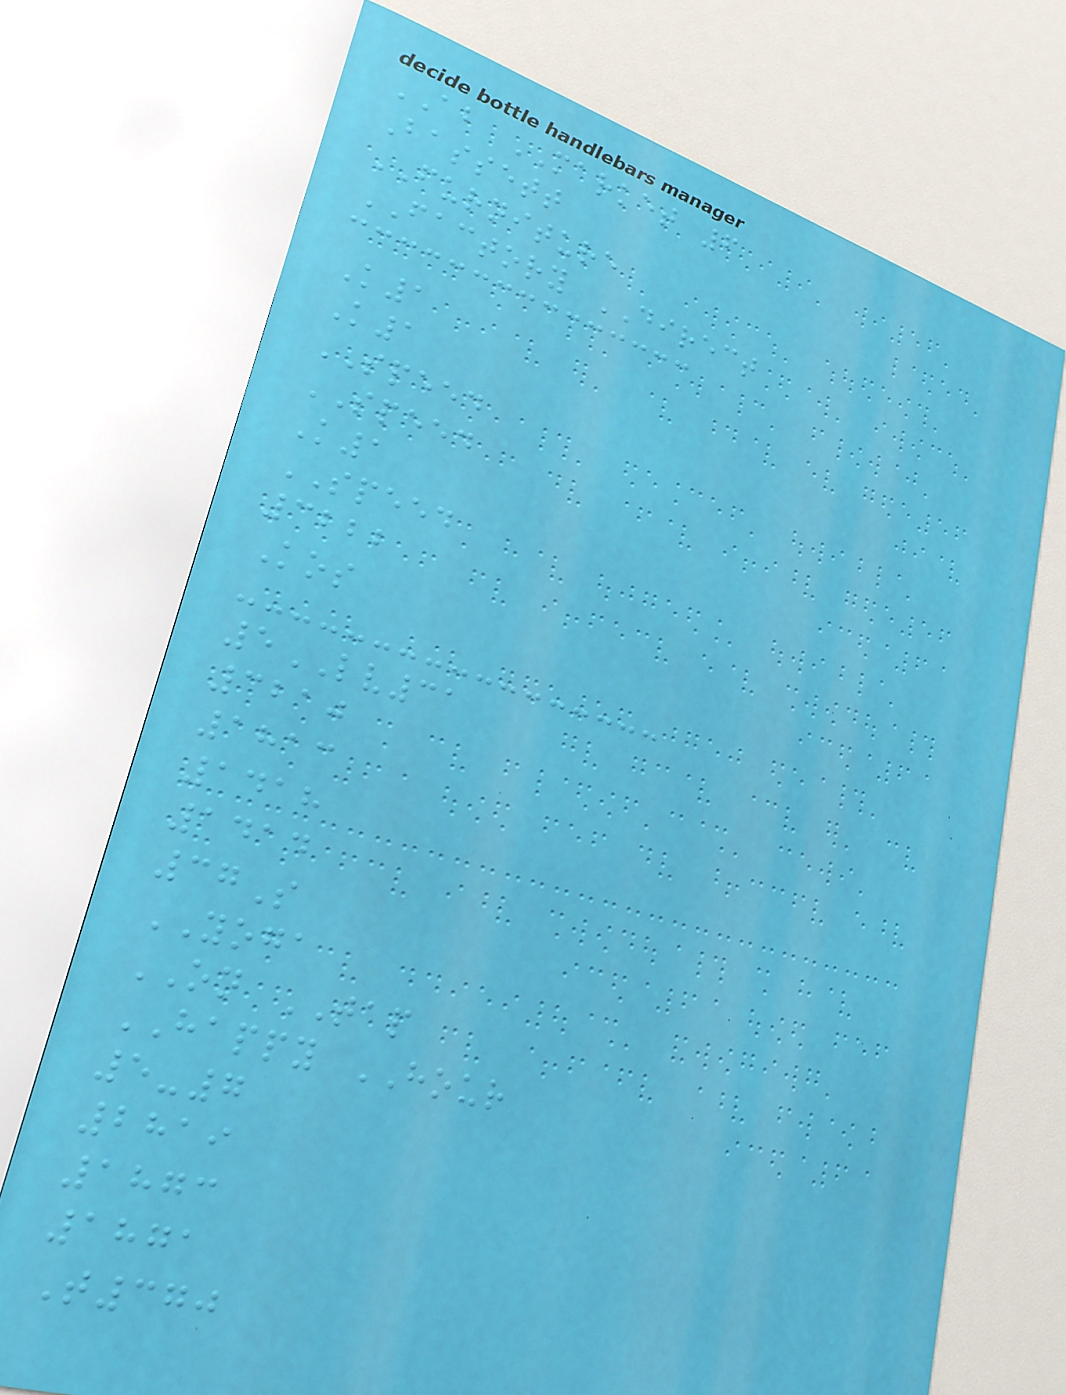AB MARKET 6
Bassett
FURNITURE
FACTORY DIRECT
K1
K1
SPEED
SPEED
K1
SPEED
3222
Kos
5LV31
3210
1813
1418
1414
37S
YOGA
ON TAP
HAPPY HOUR
5-7
2819
1873
1871
T370
